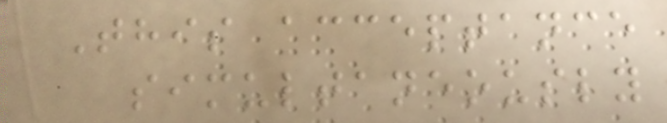This acceptance
simultaneously
